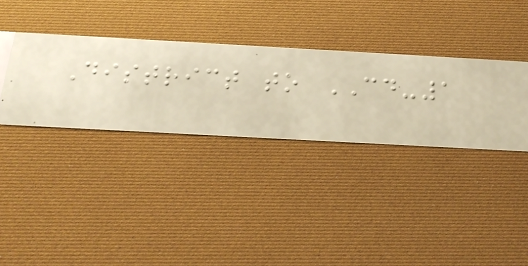District to CD-1
